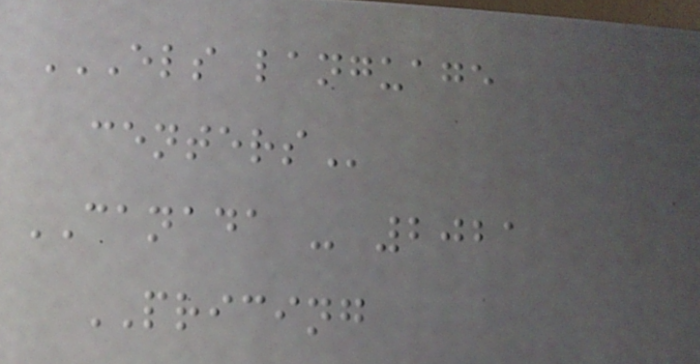ELS LANGUAGE
CENTERS
CANADA - 2021
PRICING
